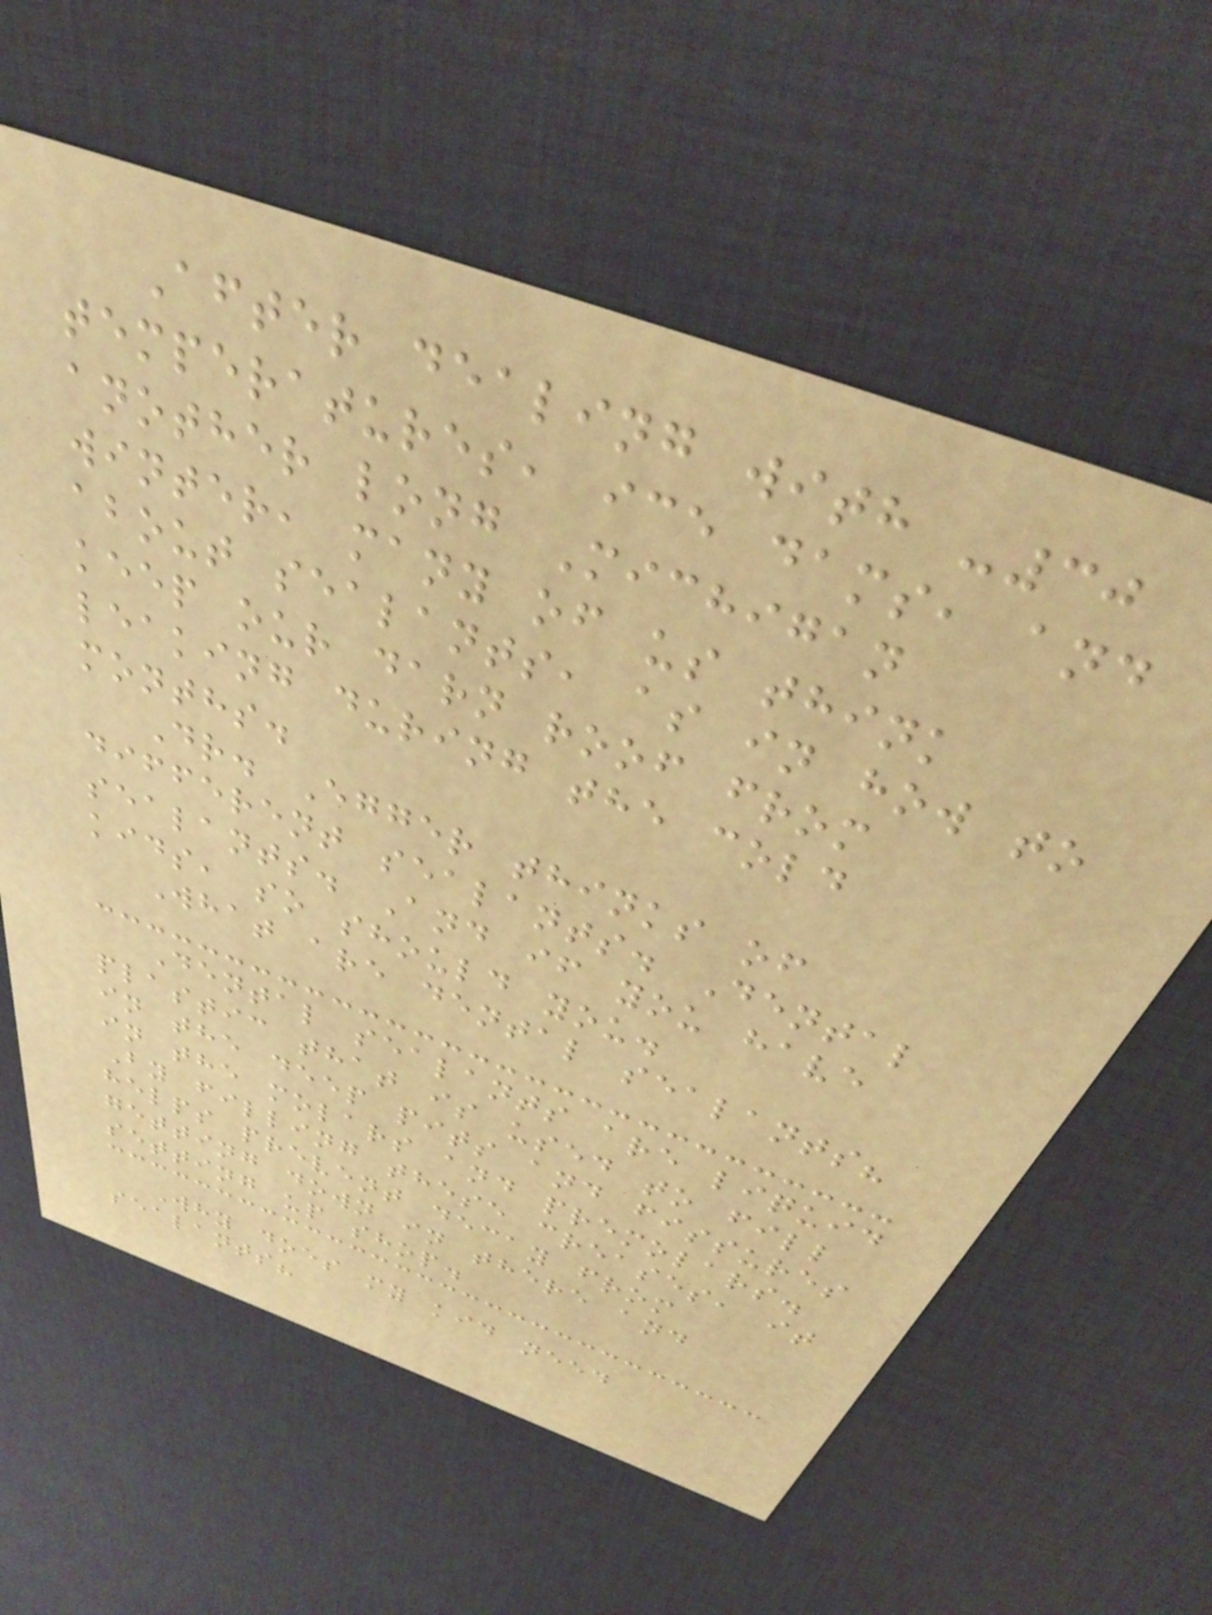After dealing with -30
temperatures, ice dams, and
another long Michigan
winter, many of us think
about sealants, as in how to
keep our darn roof from
leaking during the cold
months.
Dr. Egger thinks of
different sealants. Dental
sealants. And if you have
kids, so should you.
What are dental sealants?
Dental sealants are liquid
plastic that is used to fill
in the deep pits and fissures
in the molars and premolars.
By filling these creases, it
helps prevent decay from
getting down in there and
setting up shop.
Why does my kid need
sealants?
